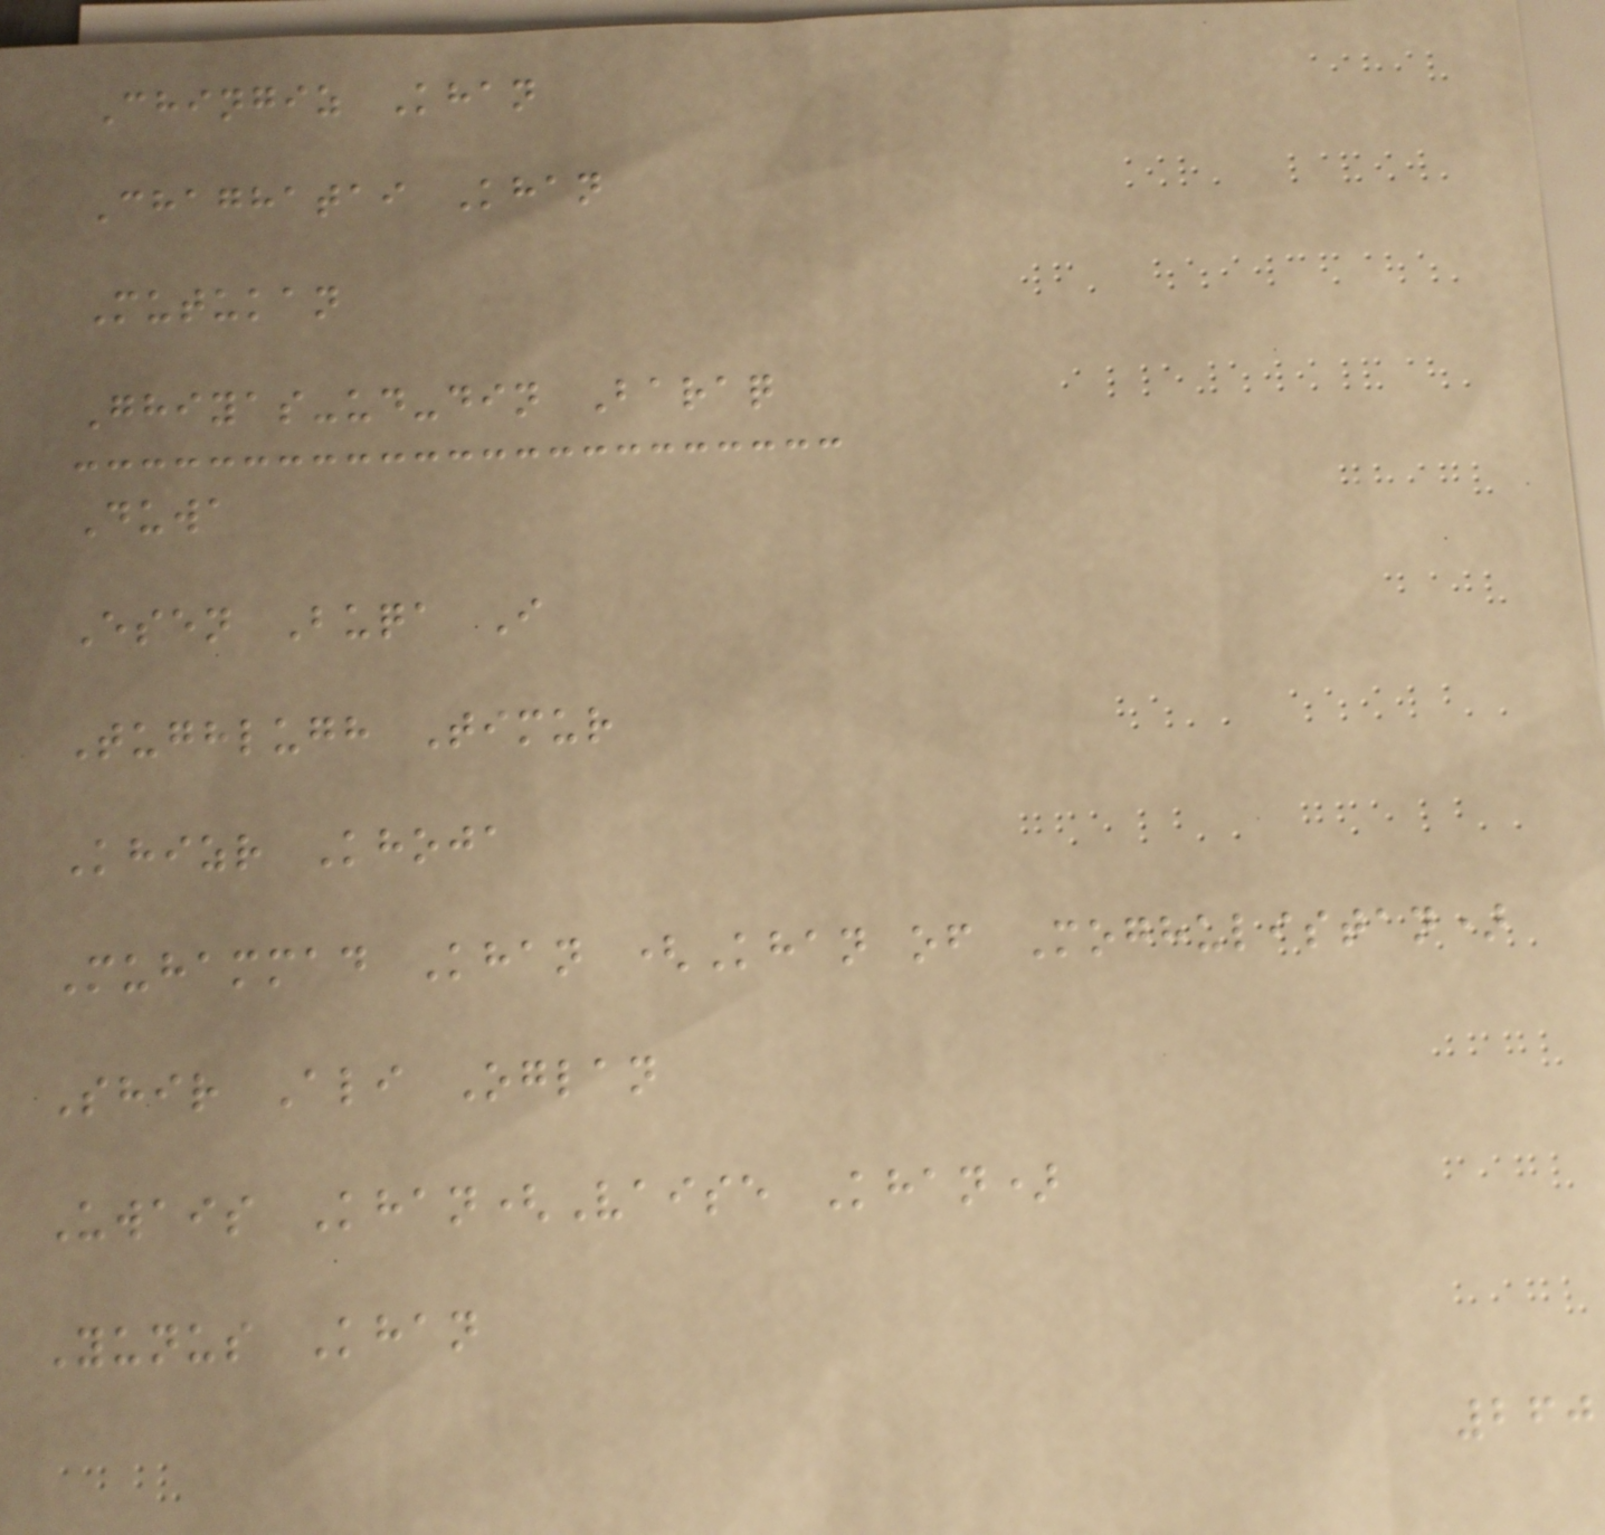Chingiz Khan
Chaghatai Khan
Mutukan
Ghiyas-ud-din Baraq
Duwa
Esen Buqa I
Tughlugh Timur
Khizr Khoja
Muhammad Khan (Khan of Moghulistan)
Shir Ali Oglan
Uwais Khan(Vaise Khan)
Yunus Khan
260
